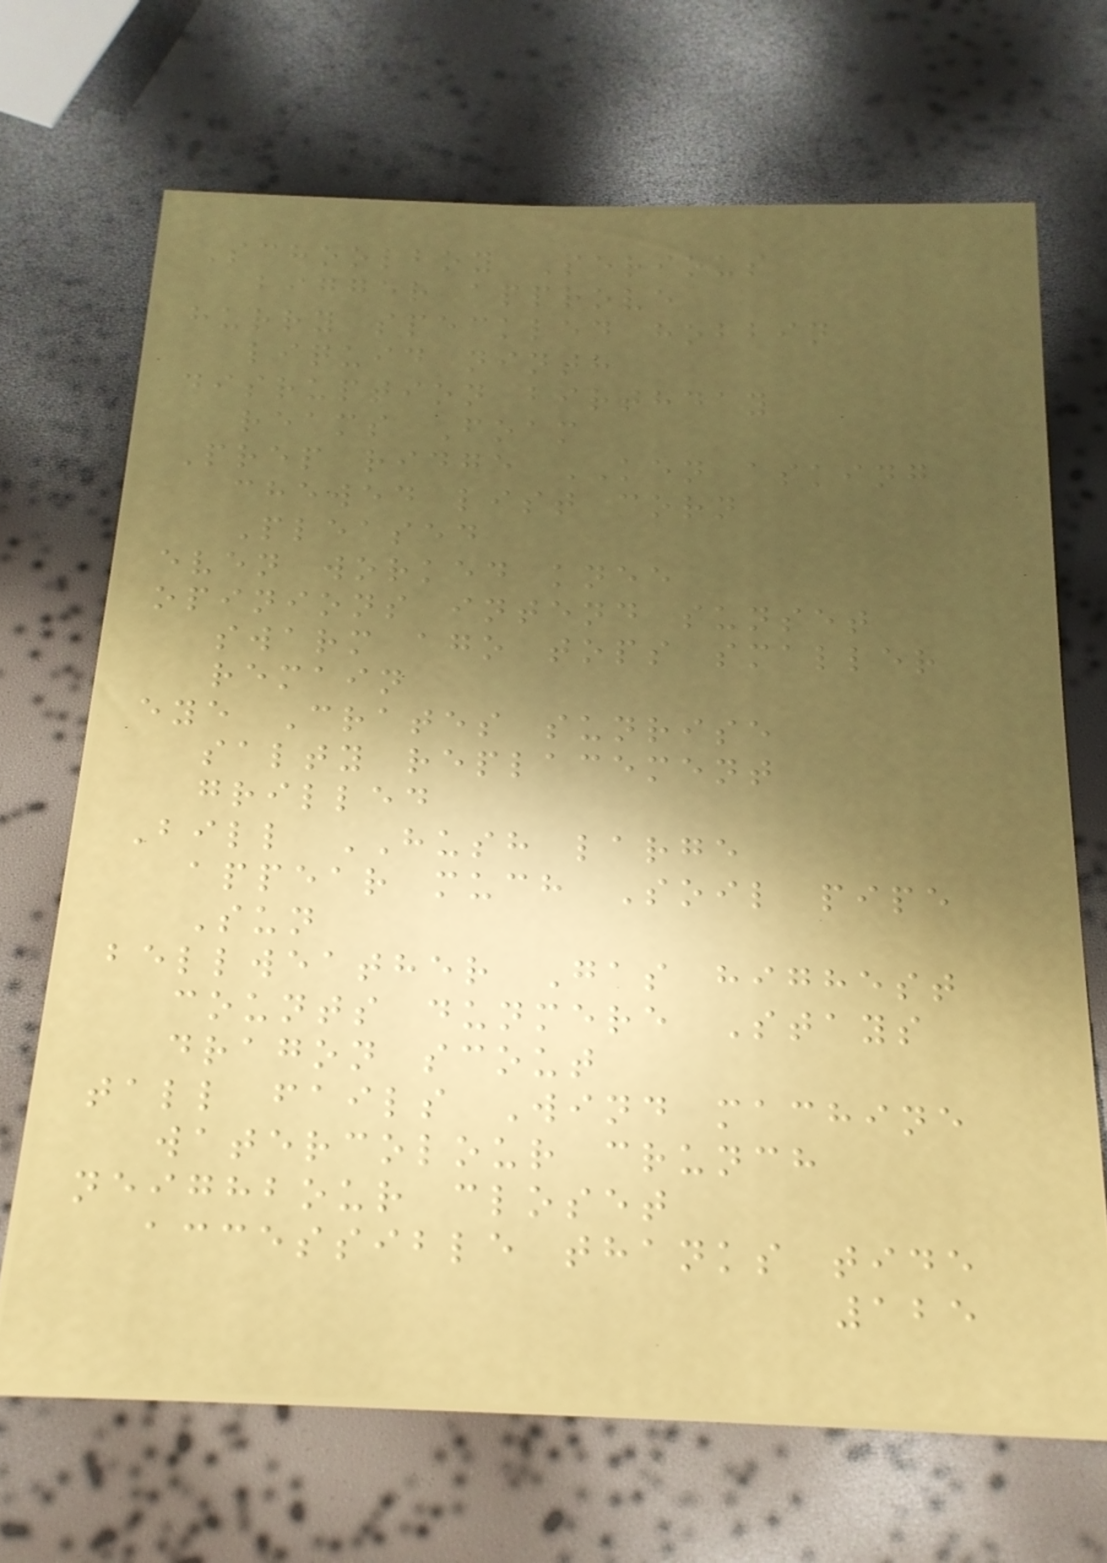Schoolboy Serious
bigger approve
hurry speckled hobbin
liquid ninth
disruption birthday
reams Foam
Prep ridge KEN asking
chewed list corn
Pleased
even worked knee
opinions intend sunset
swarm ago tops smaller
remain
eye Crates sunrise
salty replacement
grilled
Bill HUSH large
appear much Soil pipe
Sun
bellweather Gas highest
counts dunmere Stays
dragon scout
tall fails Wind machine
watercolour crunch
neighbour closet
accessible thanks tide
125
